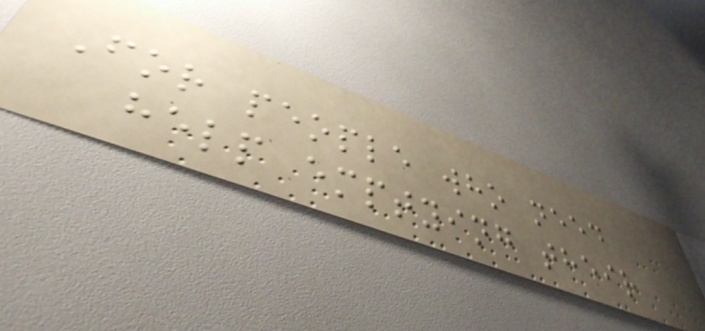For people who need
help emptying their
